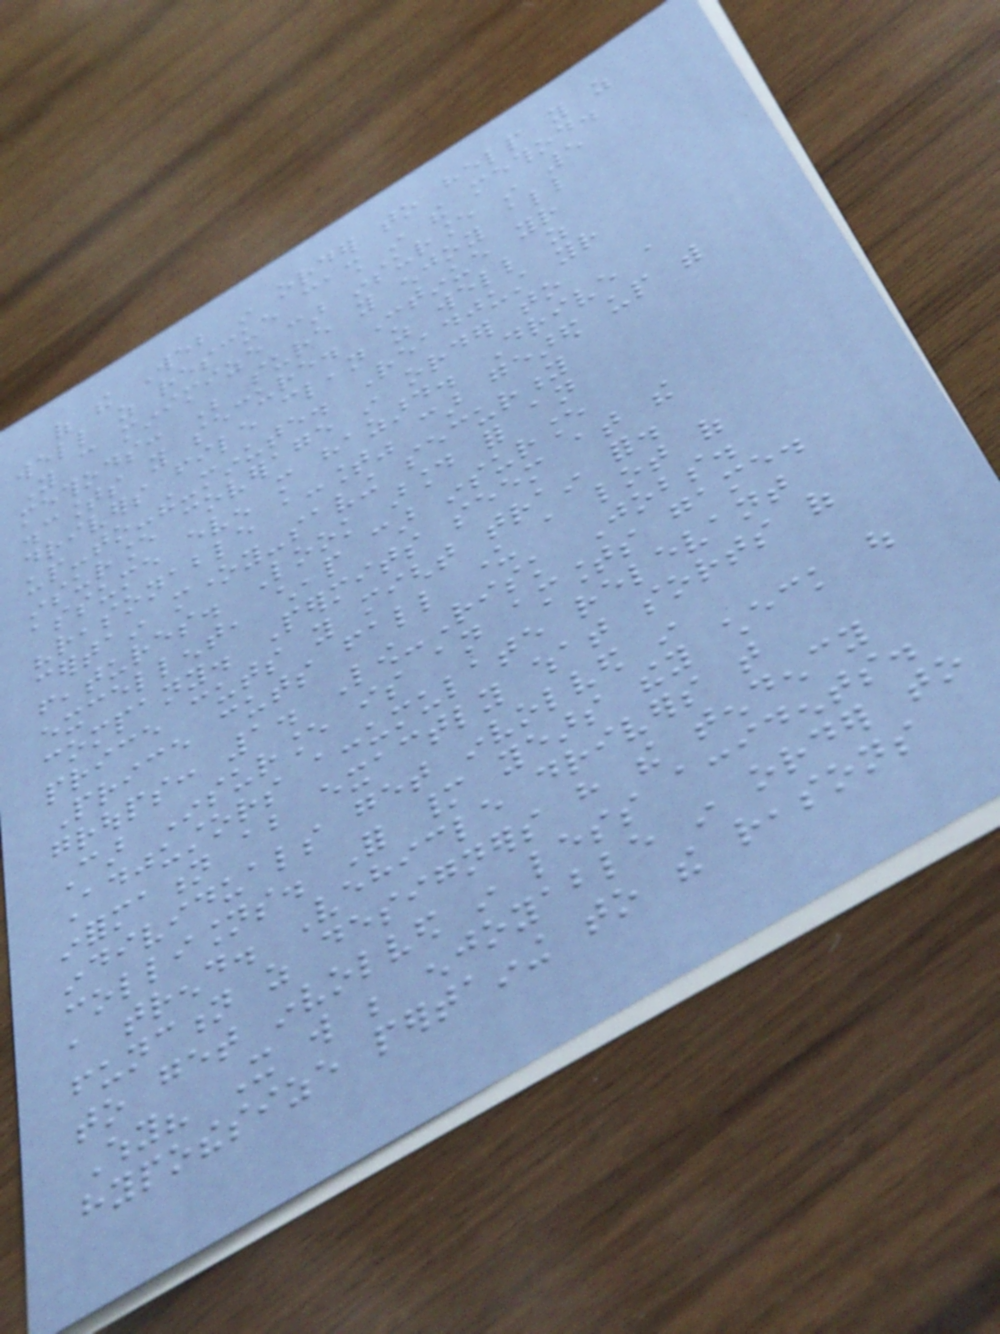of the Web in order to help you as
well as rescue cash in the method.
You can minimize car insurance in 5
methods: Be sure you enjoy all
discounts you secure. Continue your
drivers file clean as well as
up-to-the-minute. Readjust your
insurance coverage in order to
assume even more hazard. Drive a
"reasonable account" car geared up with
certain money-saving security
features. Look around for an
excellent, cheap car insurance
company. Permits seem at the
price cuts you might train for.
Price cuts fall under a lot of
groups: 1. Low-Risk Jobs.
Car Insurance is an amounts game.
Adjustors accumulate relevant
information about exactly what sorts of
individuals get involved in
collisions. For many years they check out
a trend. Vehicle drivers that
function as designers have the tendency
to get involved in less accidents.
Why? It will be enjoyable in order to
hypothesize pertaining to the reasons
